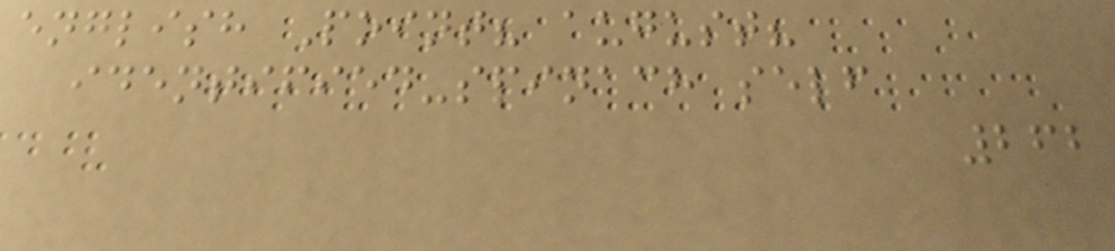english Point? august?
identified-spinach self
262
